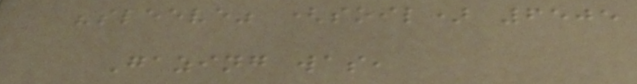"sleeve" (soil) 6505
Gazing was,
